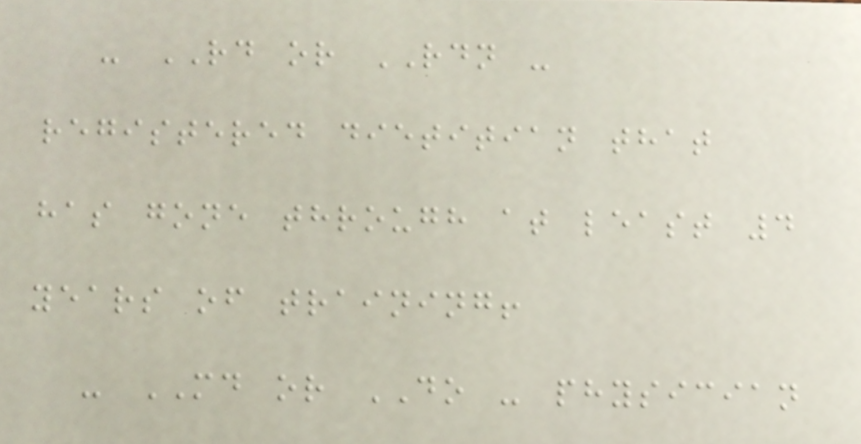- RD or RDN -
registered dietitian that
has gone through at least 4
years of training!
- MD or DO - physician
